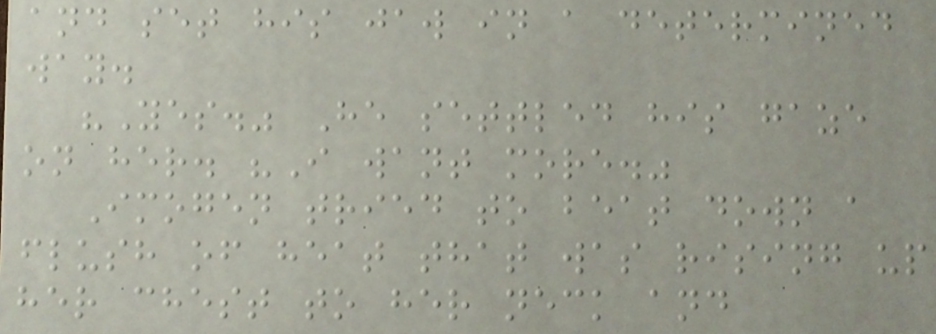and set his jaw in a determined
way.
"Yes." He settled his gaze
on her. "I want more."
Imogen tried to beat down a
flush of heat that was rising up
her chest to her neck and
